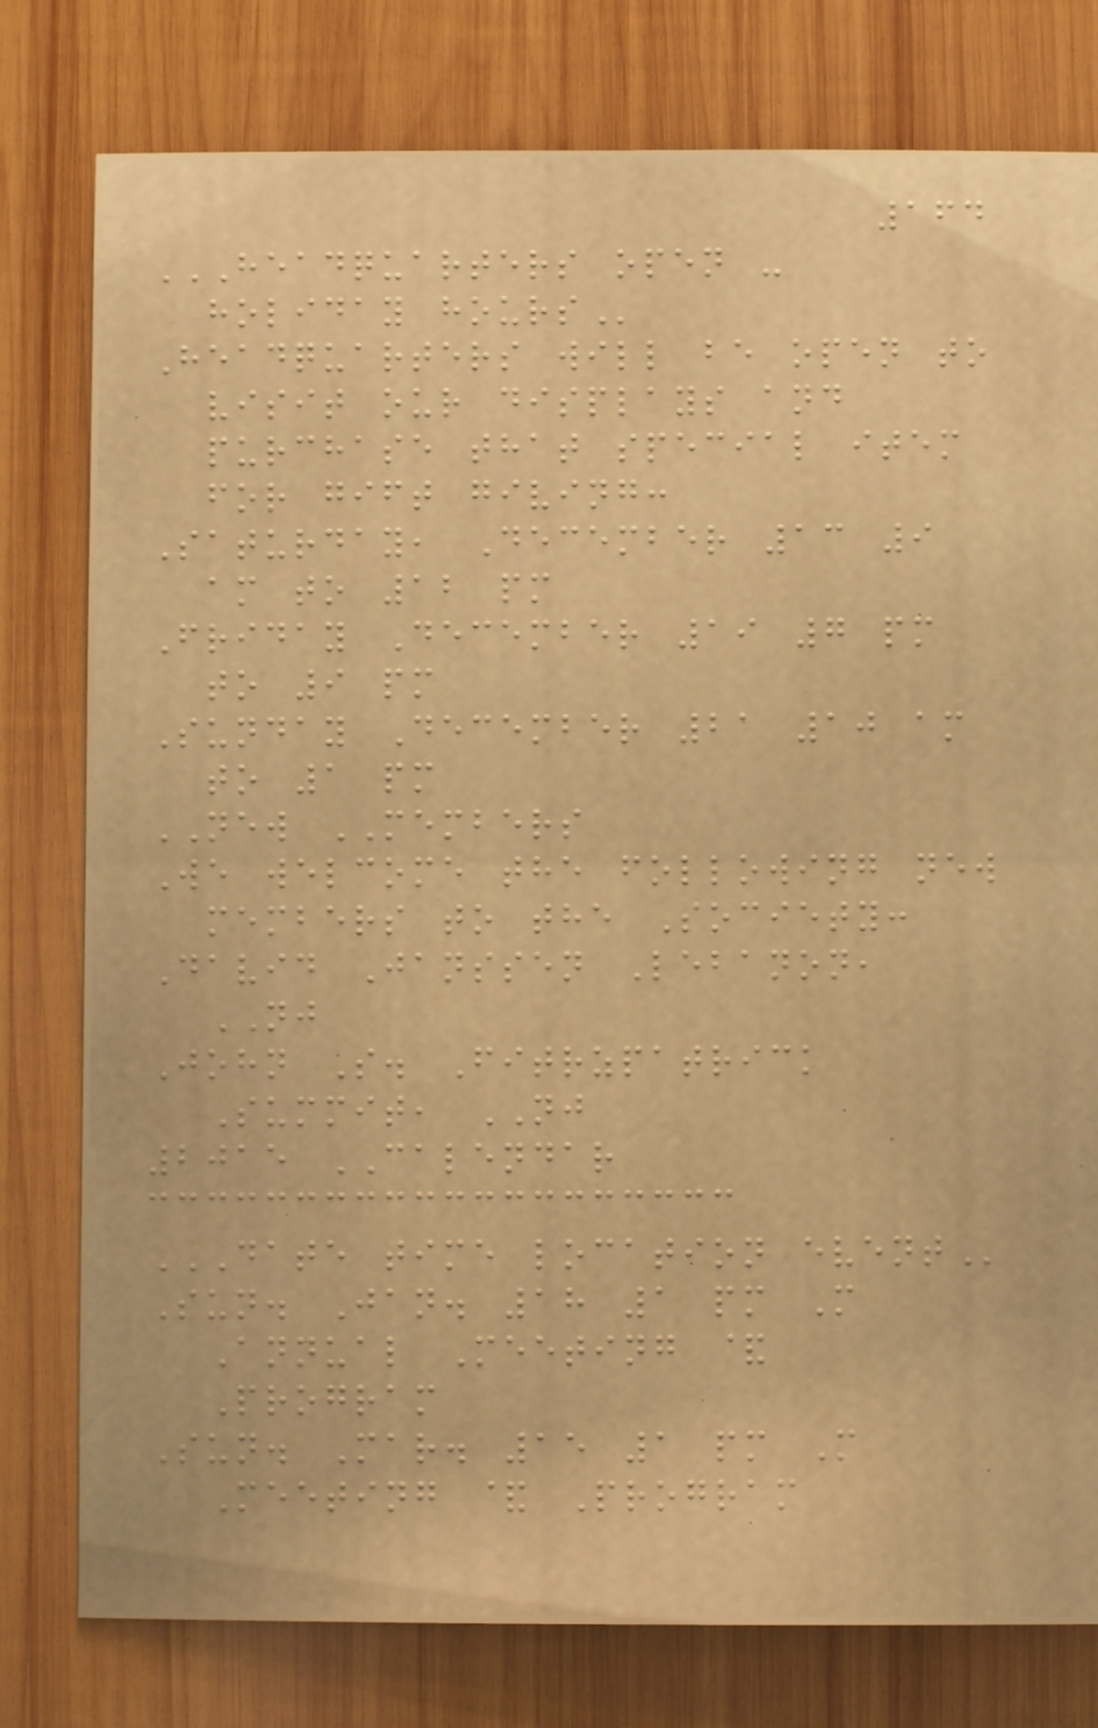164
HEADQUARTERS OPEN -
HOLIDAY HOURS
Headquarters will be open to
visit our displays and
purchase that special item
for gift giving:
Saturday, December 13 9
am to 12 pm
Friday December 19 7 pm
to 9 pm
Sunday December 21 10 am
to 1 pm
NEW MEMBERS
We welcome the following new
members to the Society:
David Janssen Lebanon,
NJ
John S. Fitrzpatrick
Summit, NJ
2015 CALENDAR
DATE TIME LOCATION EVENT
Sun. Jan. 18 1 pm M
Annual Meeting &
Program
Sun. Mar. 15 1 pm M
Meeting & Program
